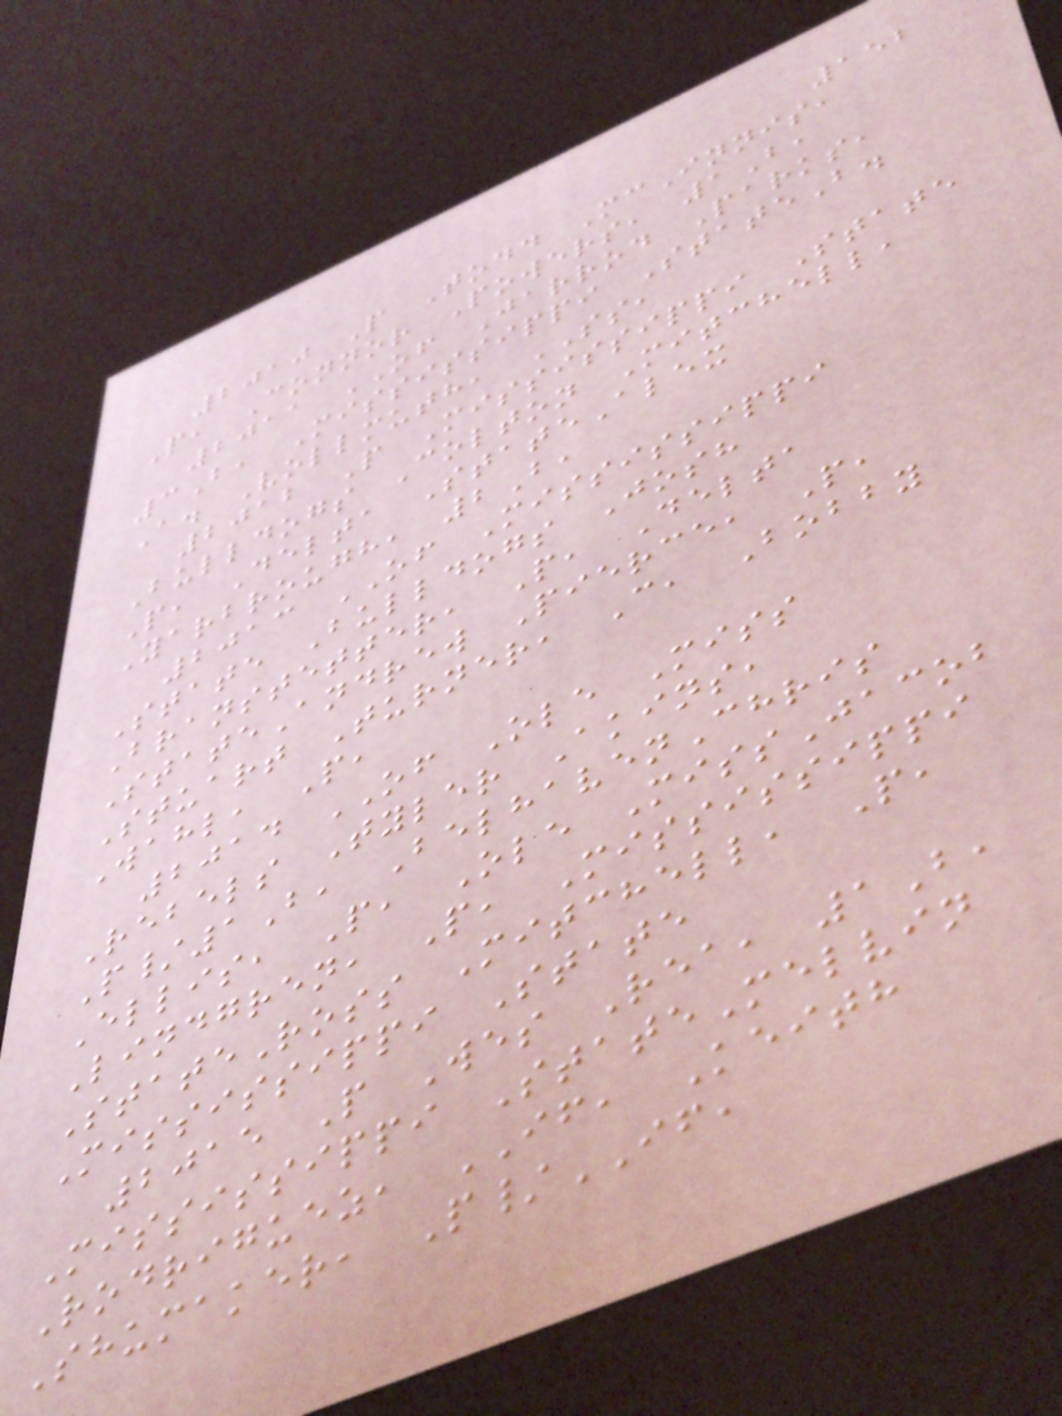152
2010 P Todd McInnis,
P, Connor Powers, 1B,
2011 OF Jarrod Parks,
3B, Mississippi StateB.
A. Vollmuth, SS,
2012 P Mississippi State
Bulldogs Colton Mitchell,
P, Delta StateAlex
Yarbrough, 2B,
2013 OF Mississippi
State Bulldogs Josh
Branstetter, P, Delta
StateAndrew Pierce, P,
Stuart Turner, C, Bobby
Wahl, P,
2014 OF Ole Miss
Rebels Tyler Akins,
P/1B, BelhavenChris
Ellis, P, Ole MissJacob
Lindgren, P, Mississippi
StateRoss Mitchell, P,
Mississippi State
2015 P Wes Rea, 1B,
Mississippi StateMelvin
Rodriguez, IF, Keith
Shumaker, P/IF,
